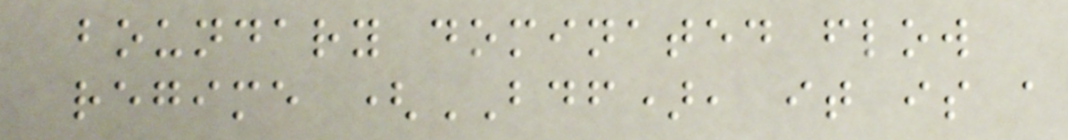boundary dominated flow
regime (BDF), it is a
